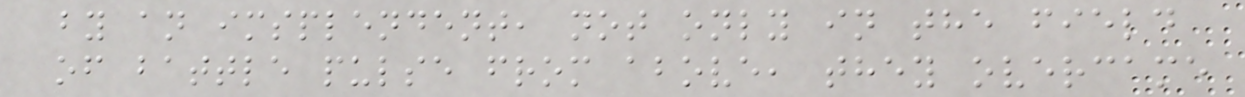by an imsplendent, not only in the field
of battle pulse from above, they overcame
